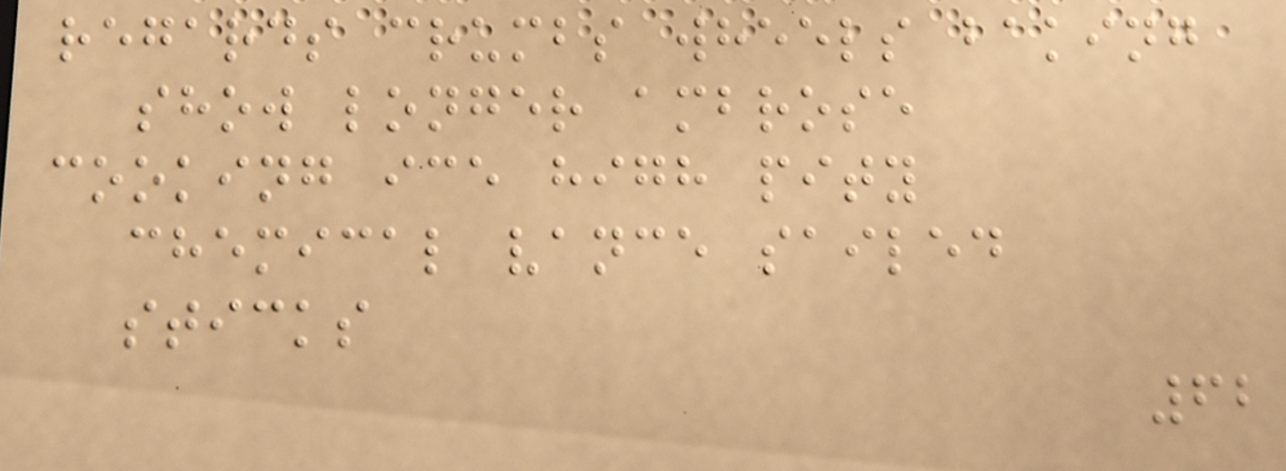regards crumbs wheels baking
show longer ambrose
cooking ice high pity
chemical vance sailed
sticks
62
